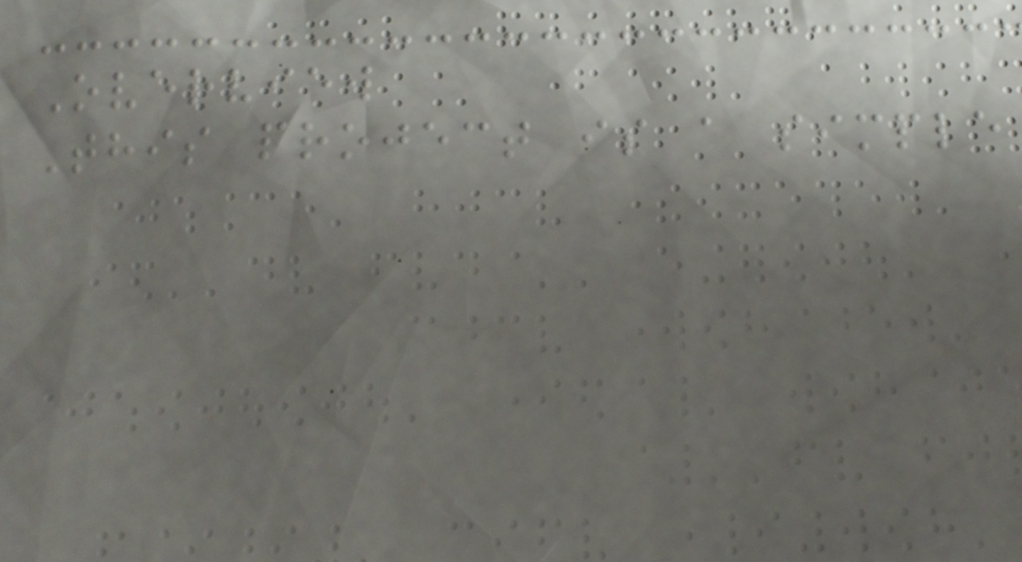Overview
This project is a simple
